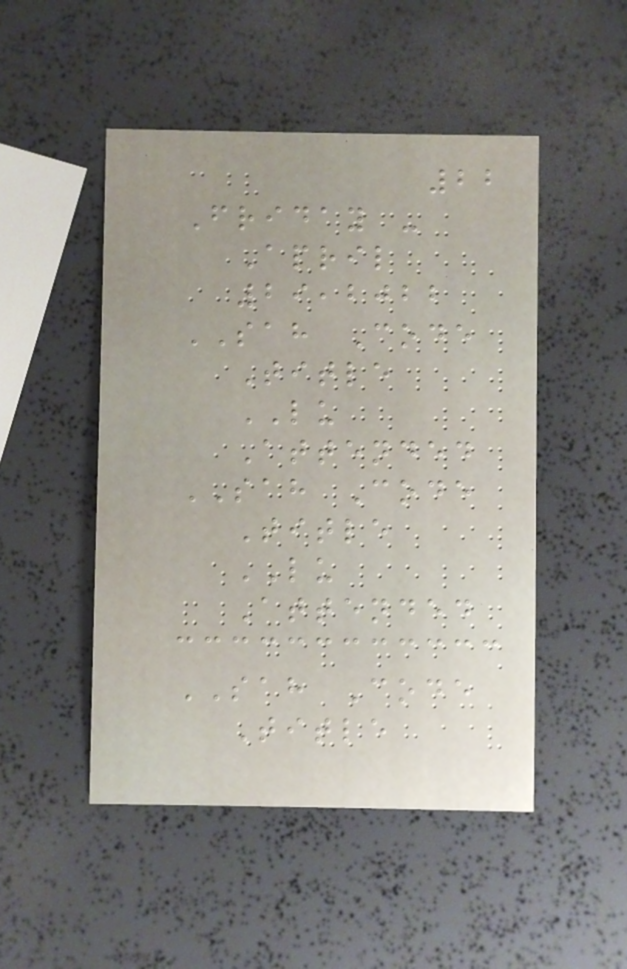22
Friday -
April
29,2022
SAH Code
Title
LU
Attended
SAH Code
Title
LU
Attended
SAH Code
Title
